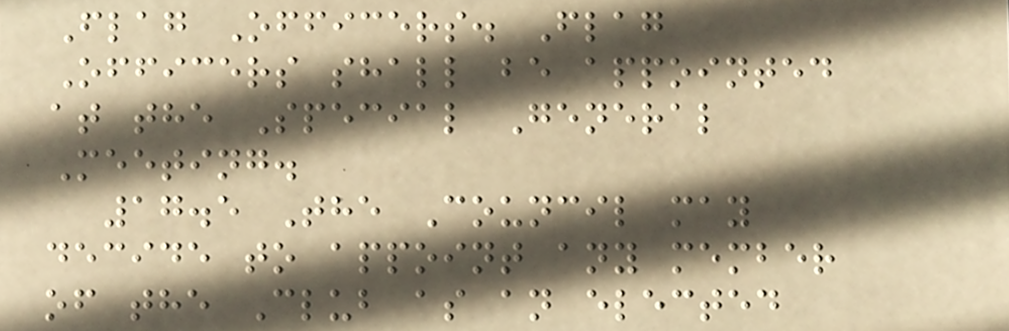Flag Officers. Flag
Officers shall be appointed
at the Special General
Meeting.
17.5 The Council may
decide to appoint any member
of the Club as an elected
